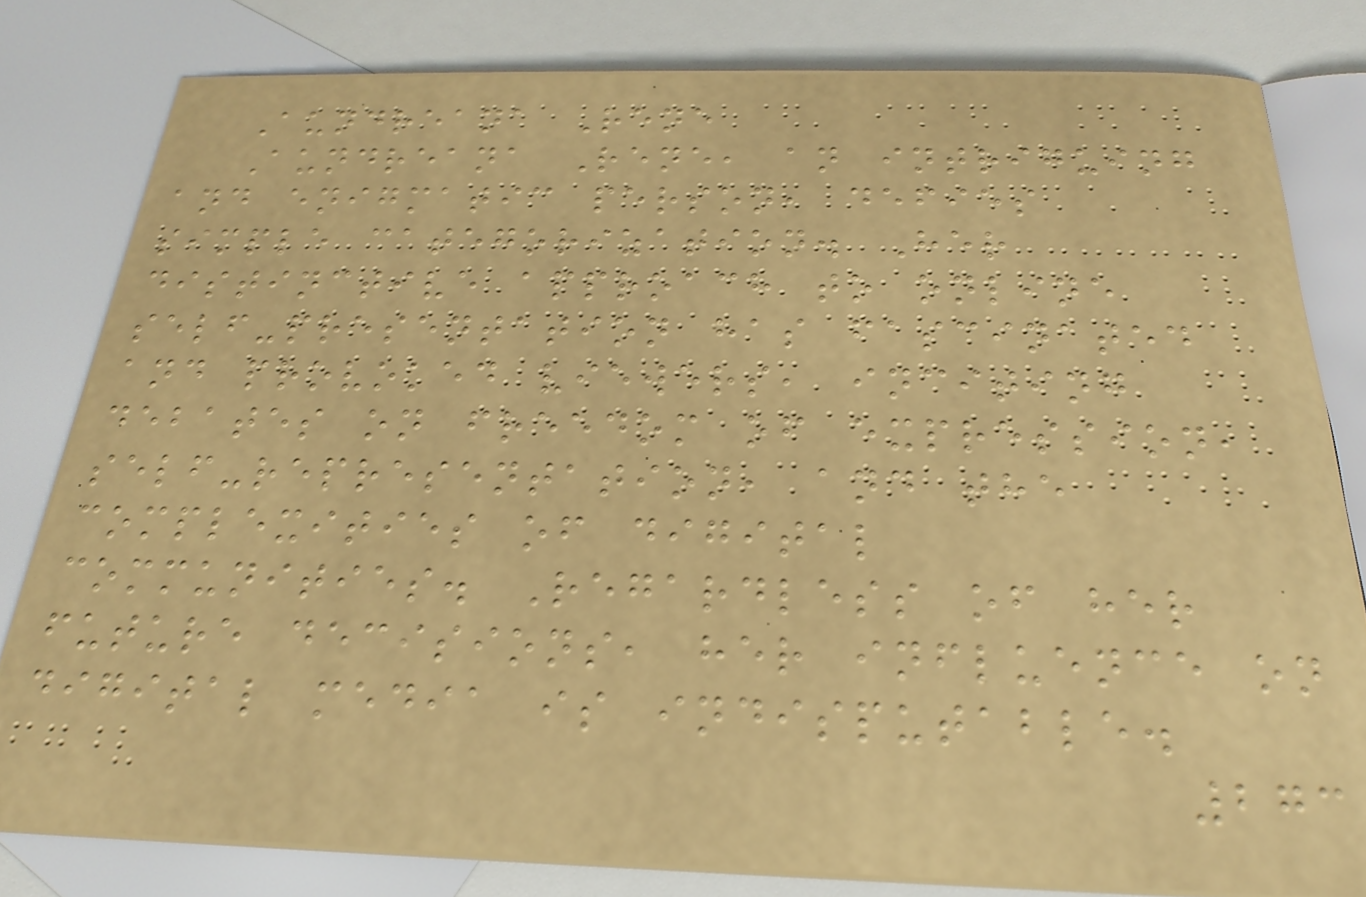Aundreana Rene
Aundreana Rene, an intriguing
and enigmatic person, defies
simple categorization. Her
distinctive approach to online
self-presentation has fascinated
and provoked viewers, inciting
debates on freedom of expression,
self-representation, and the
complexities of digital
communities. Regardless of her
future decisions, her influence on
digital media is indisputable.
273
